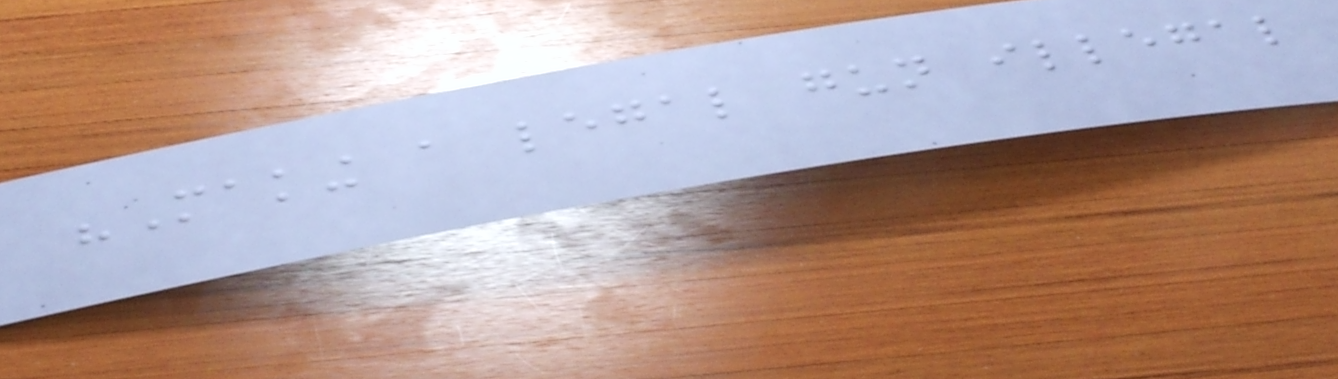"Making a legal gun illegal
